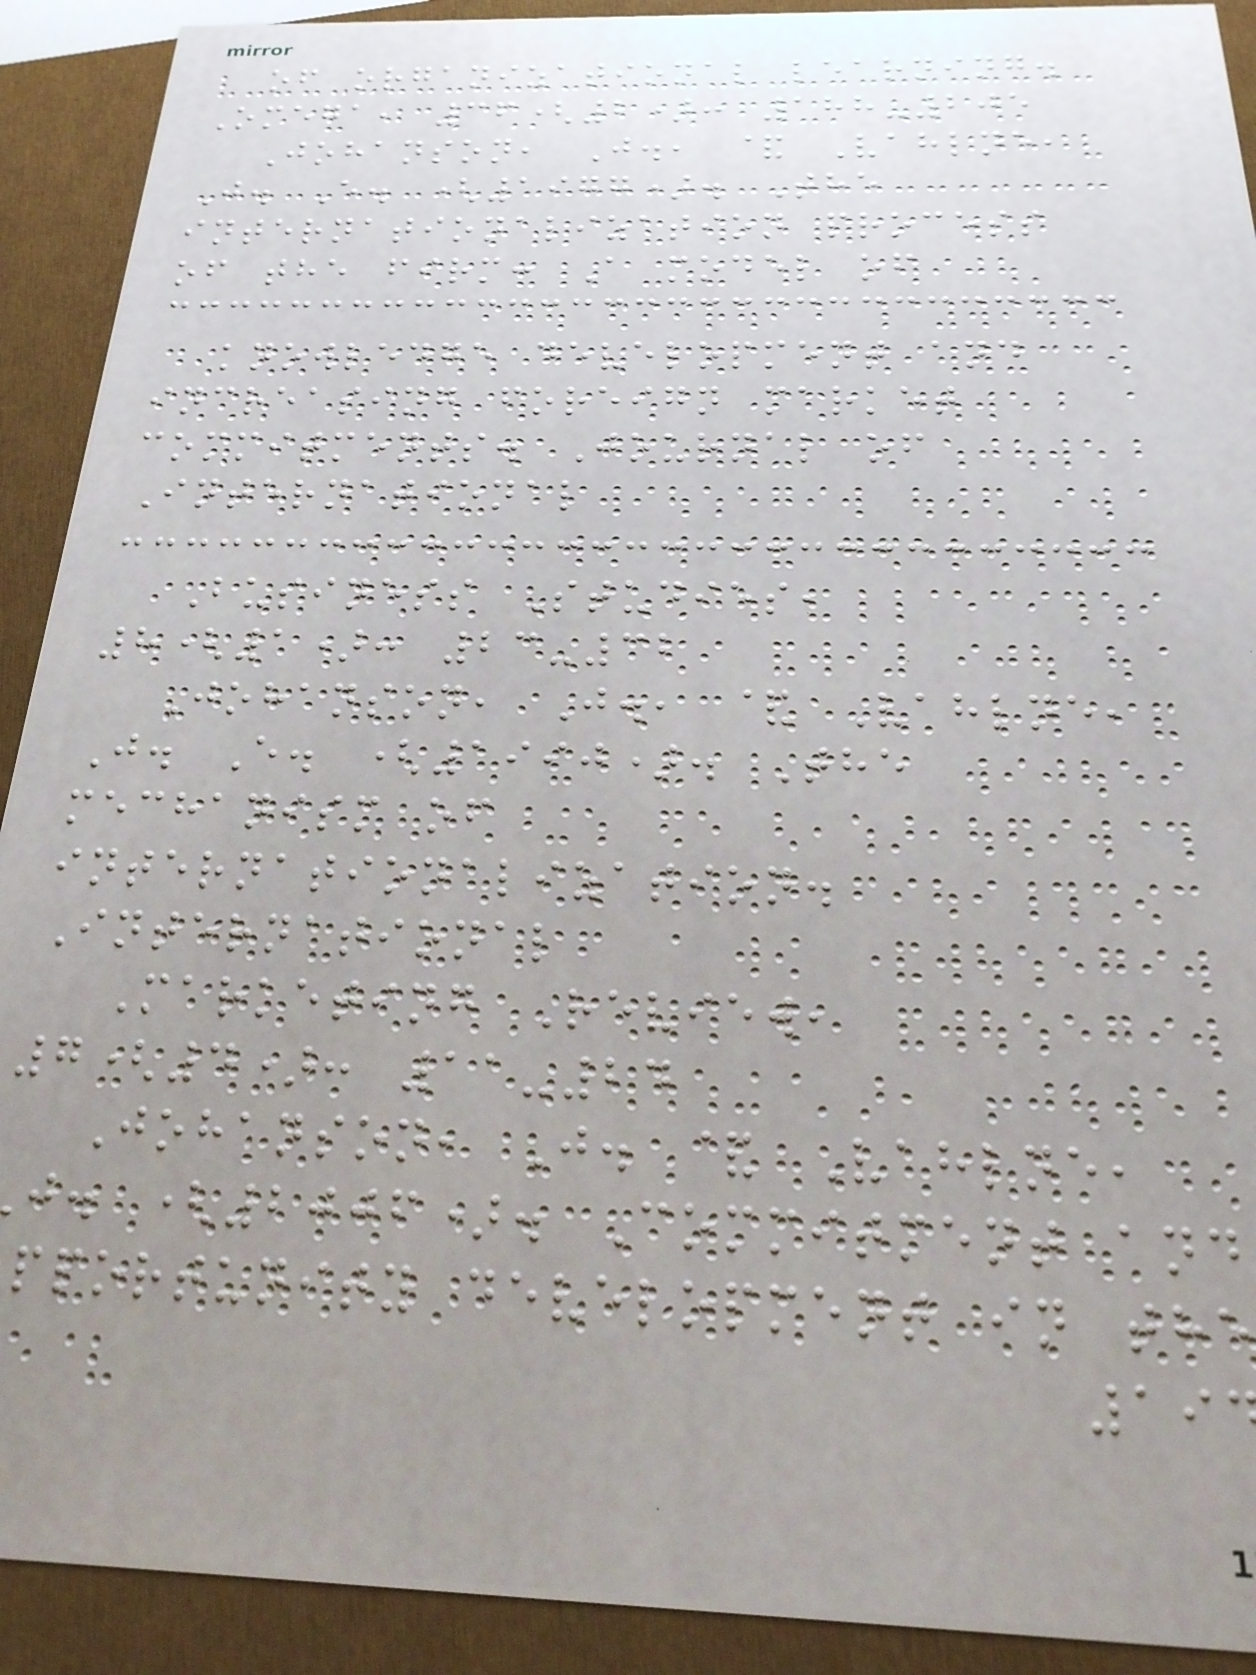of organizational learning.
Omega, 36(2): 188-205
Johanson, J., & Vahlne,
J. E. (1977). The
internationalization process
of the firm: A model of
knowledge development and
increasing foreign market
commitments. Journal of
International
Business Studies,
8(1): 23-32
Johanson, J., & Vahlne,
J. E. (1990). The
mechanism of
internationalization.
International
Marketing Review,
7(4): 11-24
Johanson, J. & Vahlne,
j. (2006). Commitment and
pportunity development in the
